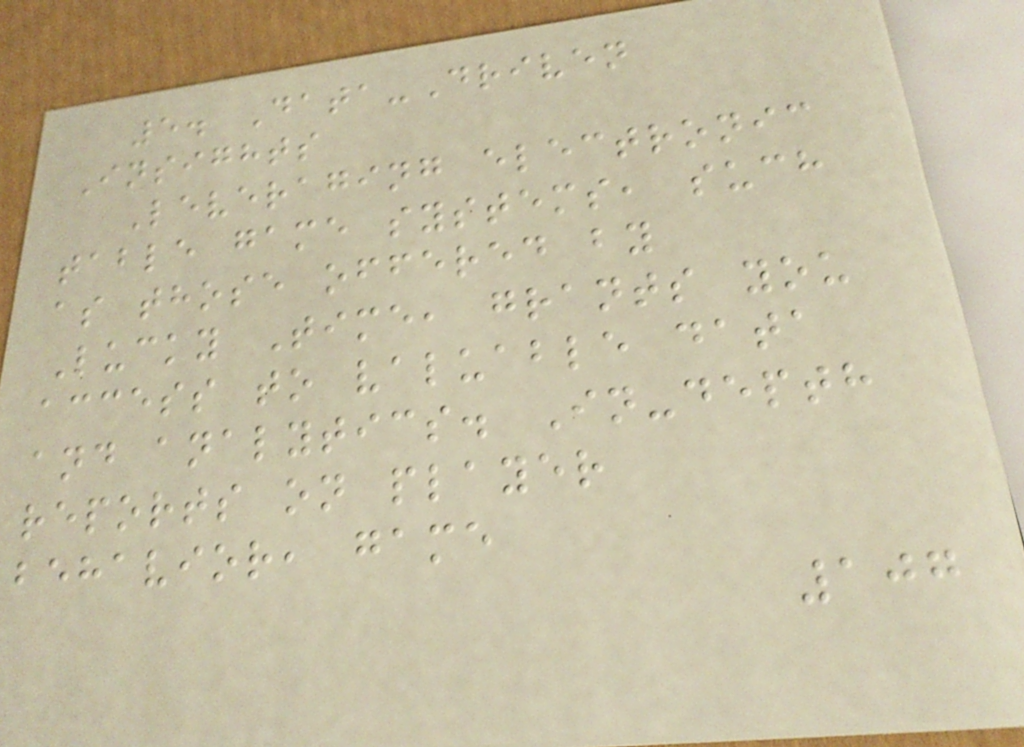5. Data-Driven
Insights
Leveraging electronic
table game systems, such
as those offered by
Lucky Time, grants you
access to valuable data
and analytics. In-depth
reports on player
behavior, game
107
